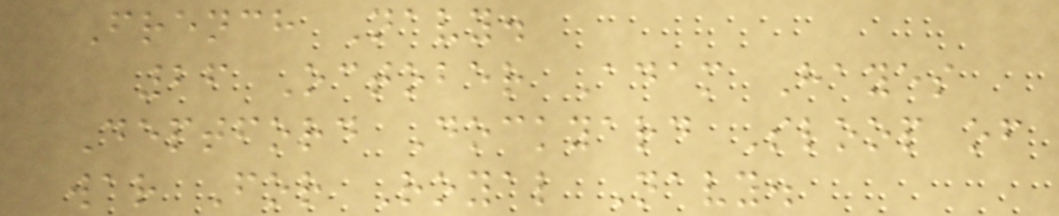French Navy.
26 October Adam Hayes
Deptford Dockyard Sloop of
war For Royal Navy.
